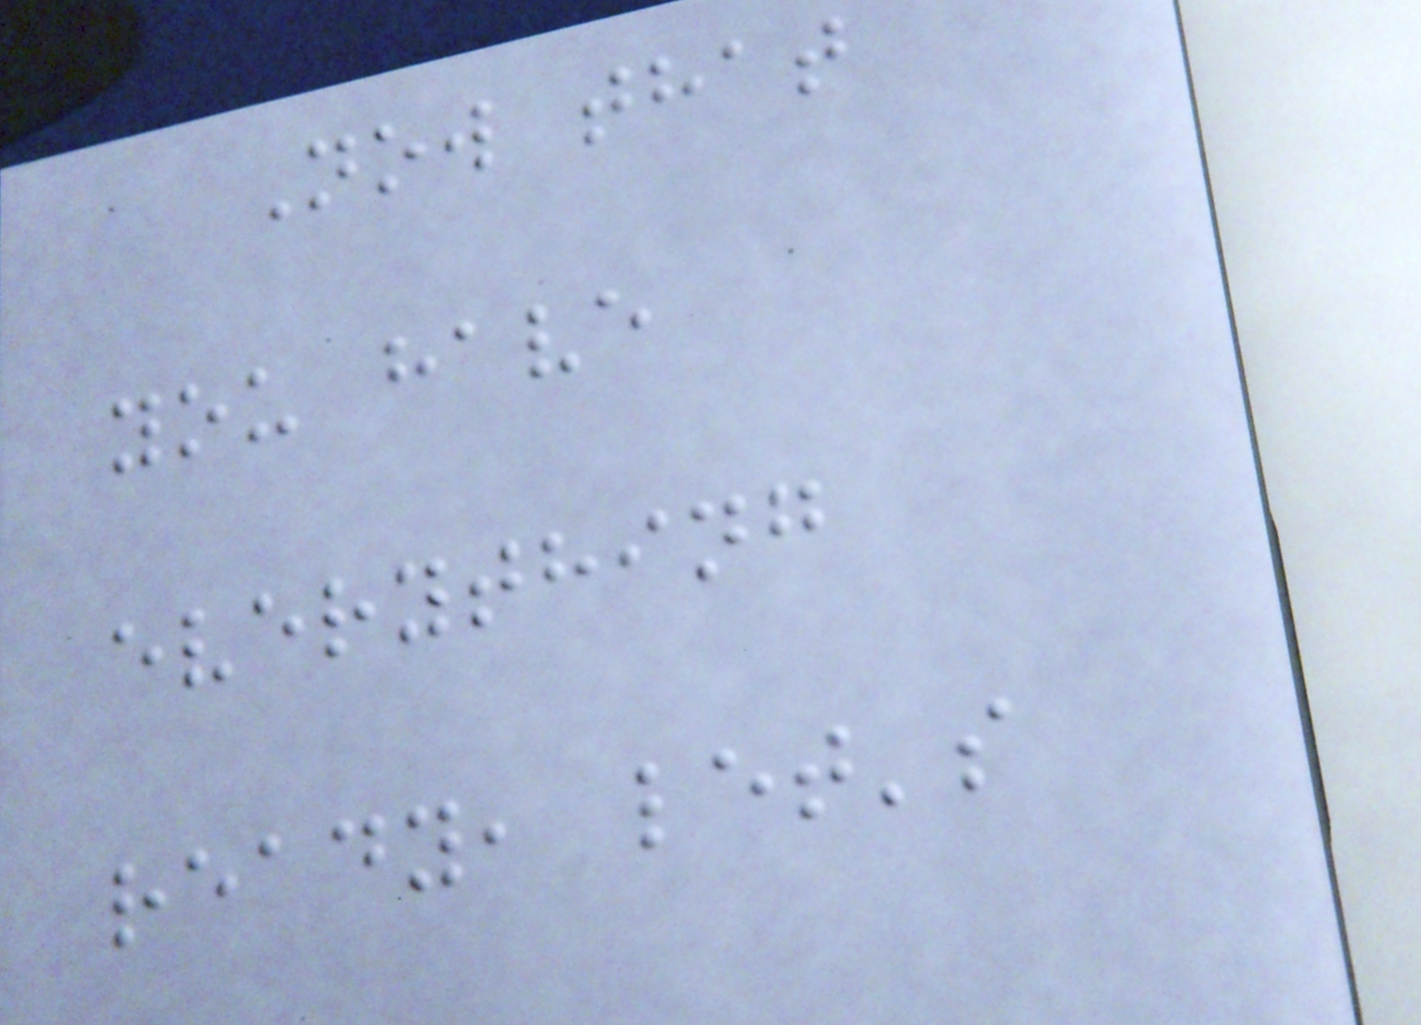Now that
you have
everything
ready, let's
